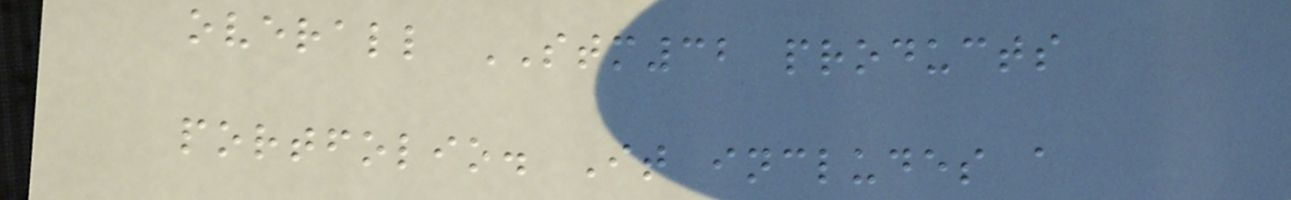overall STM32 products
portfolio. It includes a
